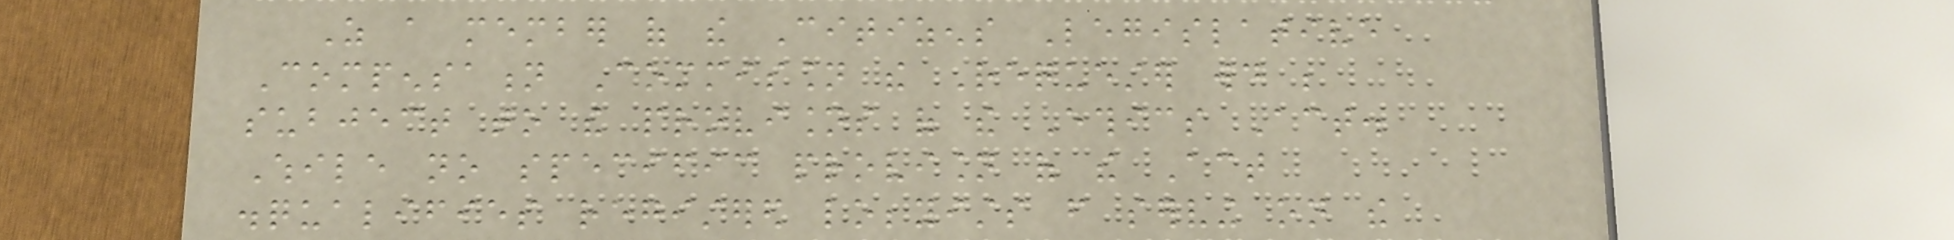As a member of the Citizens Legislative
Compensation Commission the Requester would be
subject to the provisions of the Ethics Act.
While no specific provision of the Act
disqualifies registered lobbyists from serving on the
